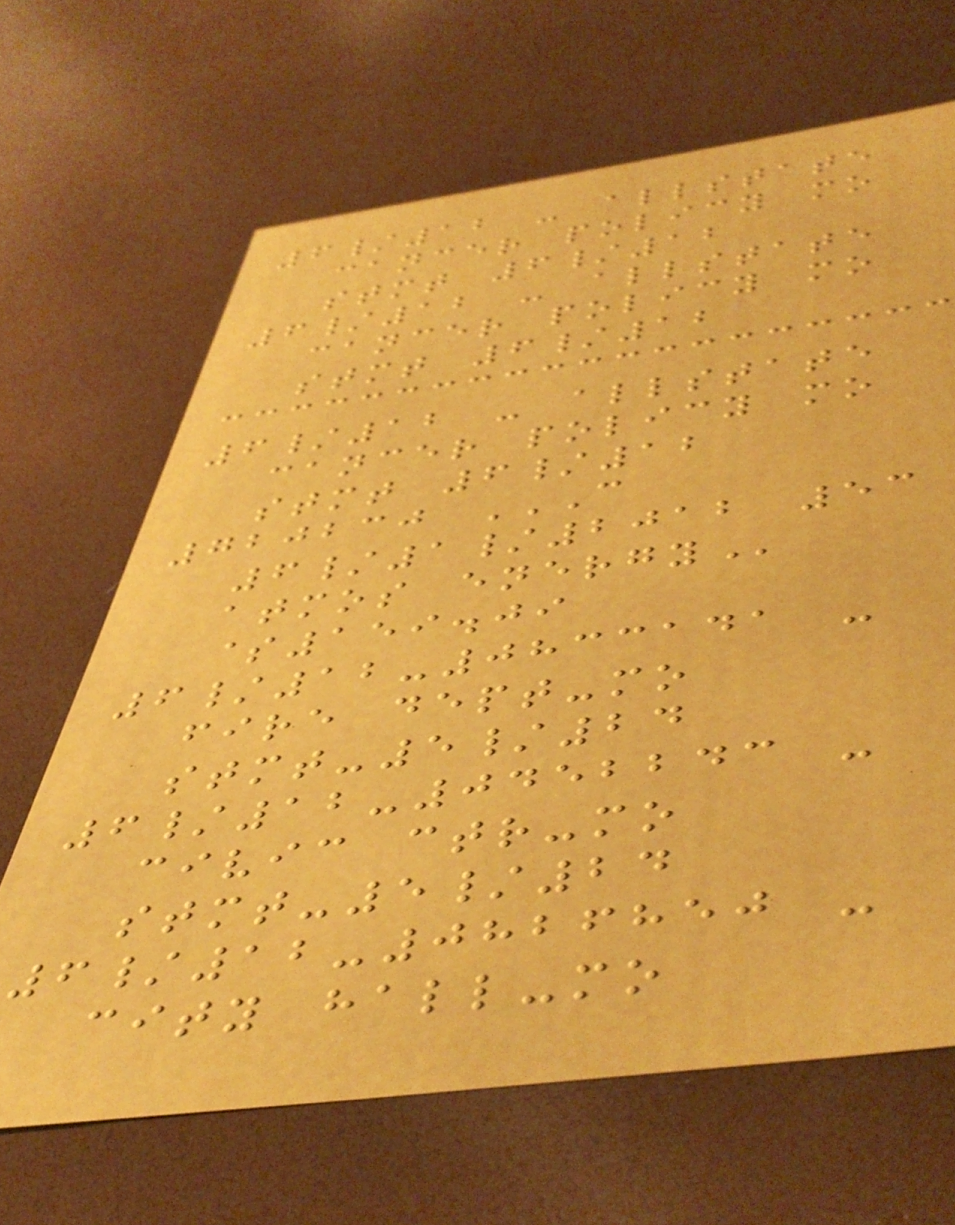6/12 - allstate
cancer policy mo
stmt 6/12
6/12 - allstate
cancer policy mo
stmt 6/12
6/12 - allstate
cancer policy mo
stmt 6/12
720230 C
6/1/2012 53
ATMOS ENERGY
$159.09
6/12-0833141 -
fire dept-mo
stmt-5/24
6/12-0452243 -
civic ctr-mo
stmt-5/24
6/12-0826850 -
city hall-mo
